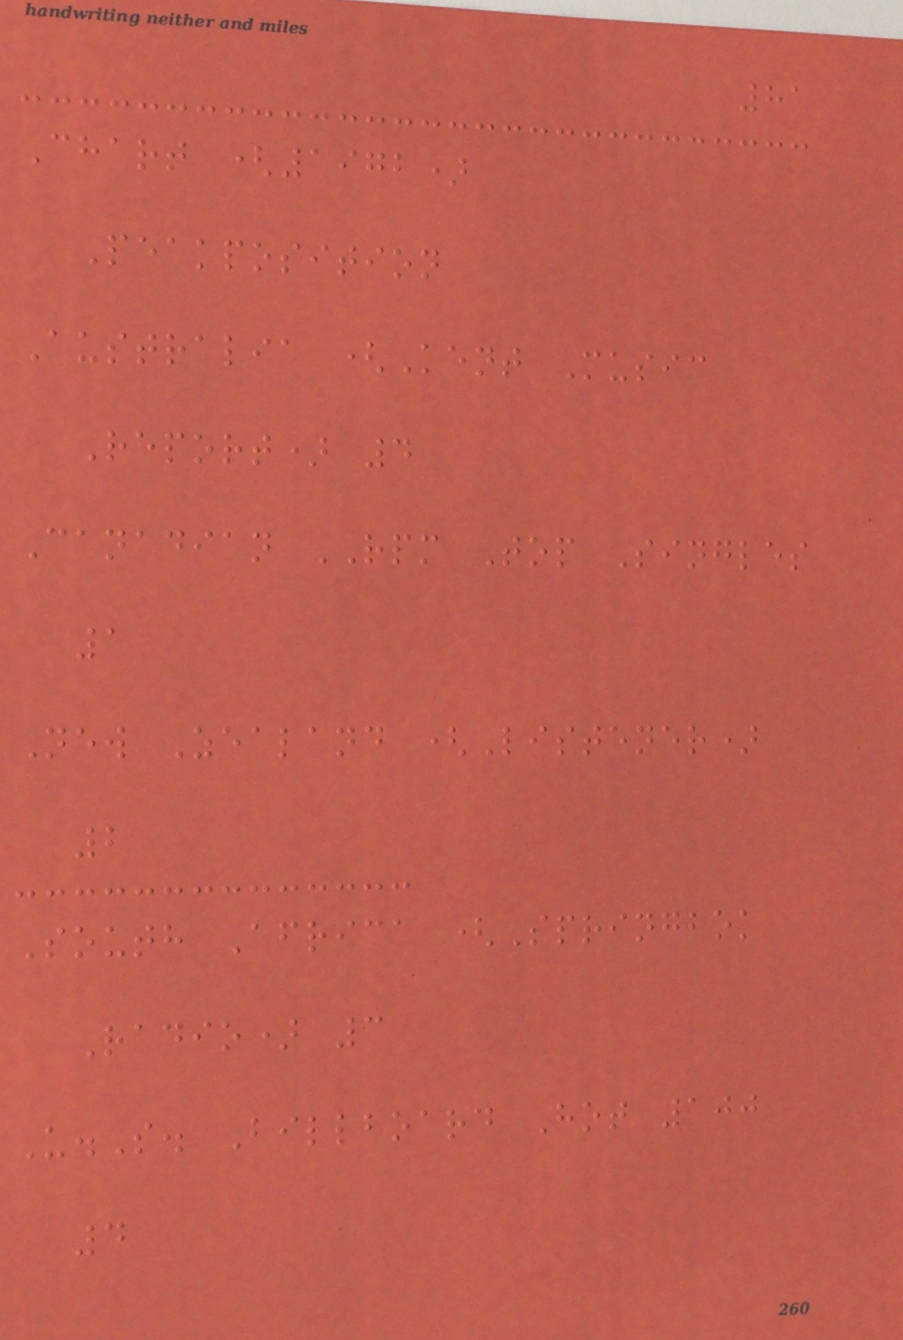81
Chart (1972)
Peakposition
Australia (Kent Music
Report) 4
Canadian RPM Top Singles
1
New Zealand (Listener)
2
South Africa (Springbok
Radio) 3
U.S. Billboard Hot 100
4
